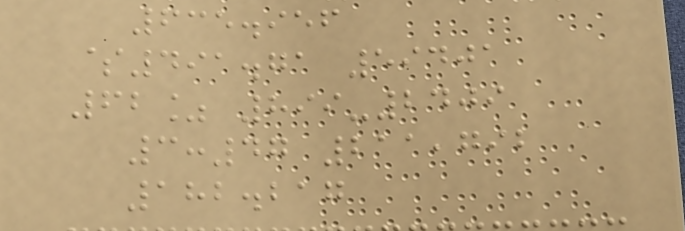635.956
$491.71 59401
62% 899-2409
3:47 211,792
182.217
